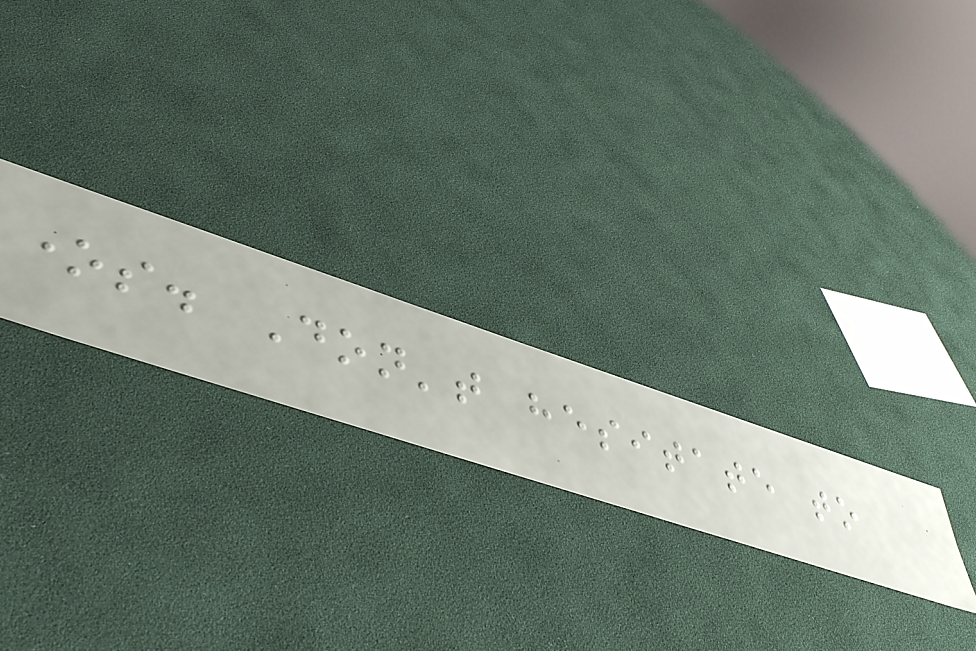ones. Don't hesitate to
